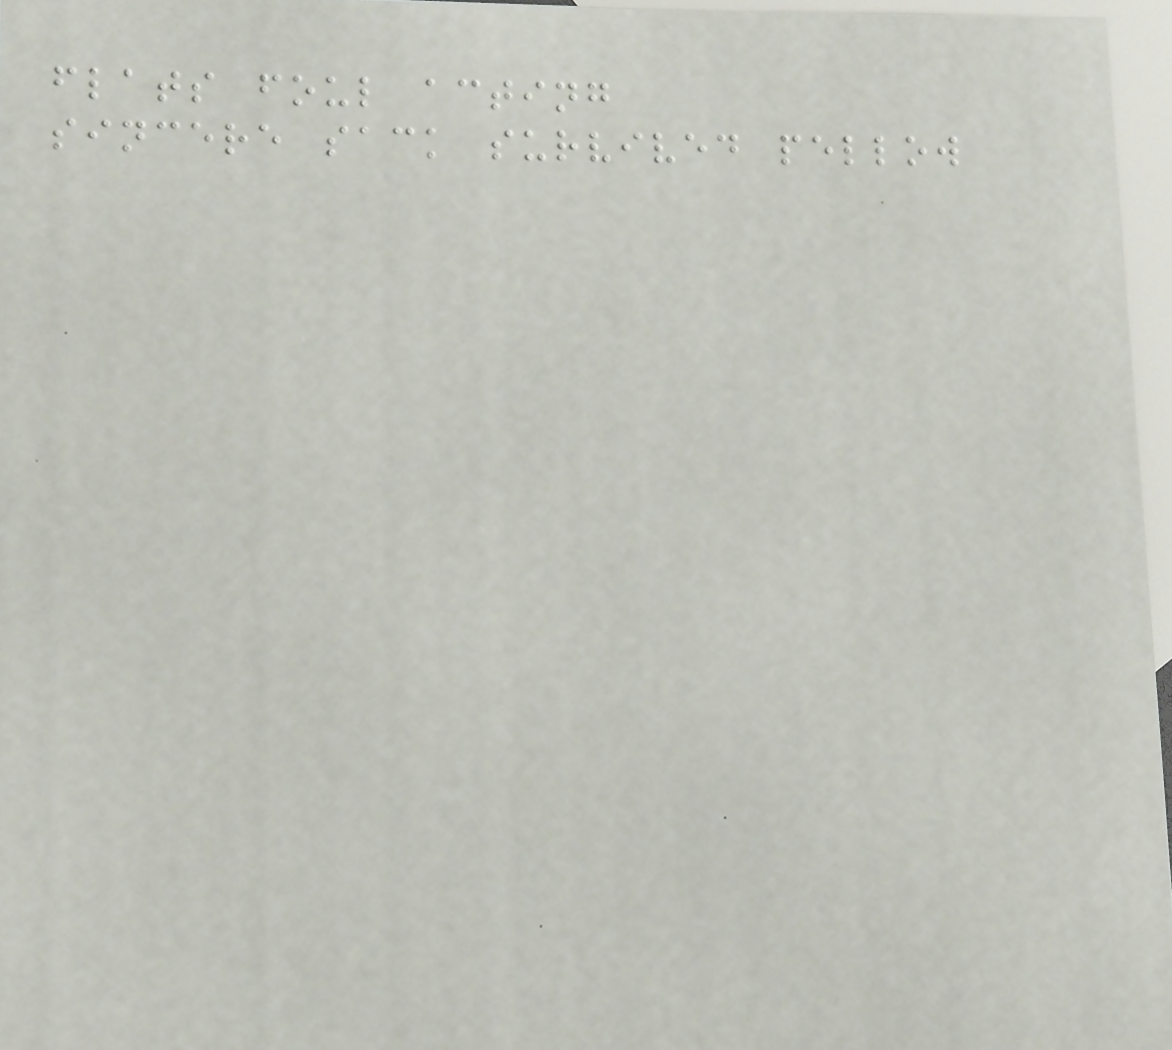flats foul acting
sincere sack survived pellow
